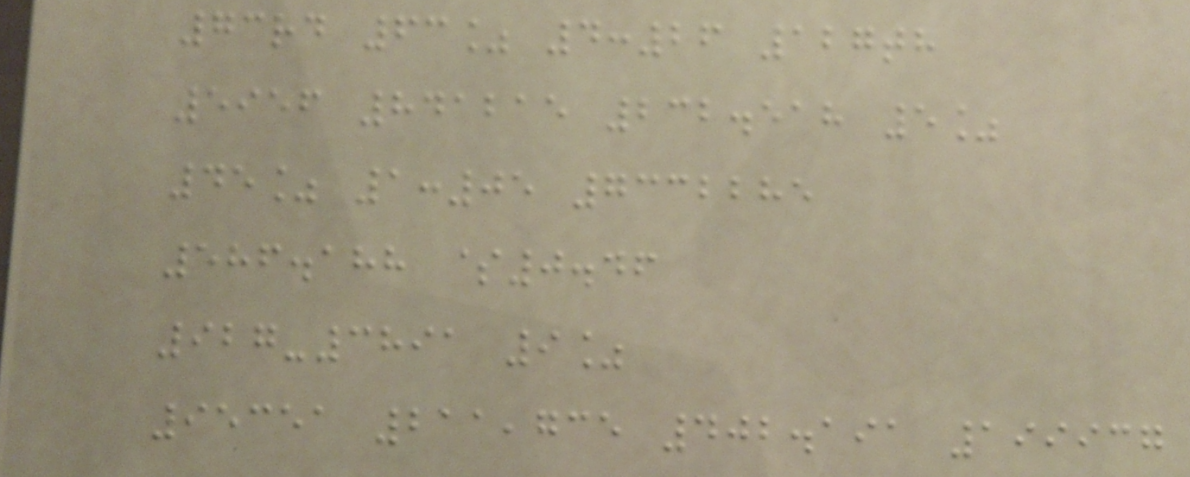73rd 63% 4:26 127th
5956 841215 232.518 5%
45% 1:05 7332285
586.188 $0.46
927-3891 9%
95351 211,735 402.191 199937
